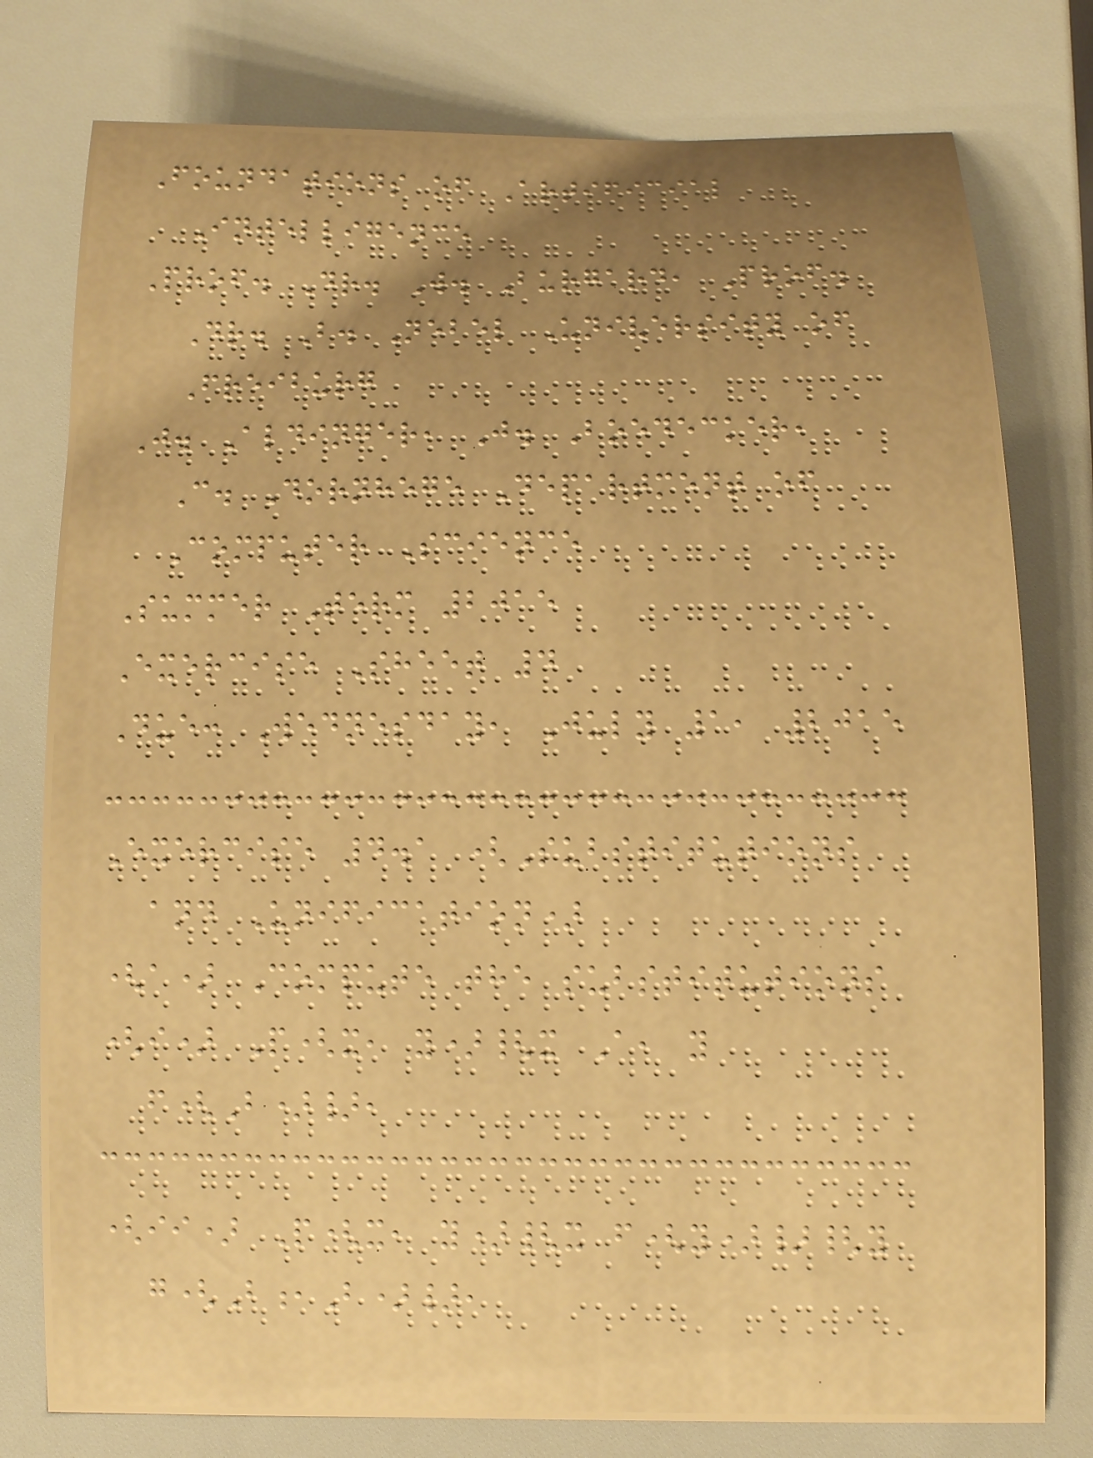Foundations of Artificial
Intelligence
Prof. Dr. W. Burgard, Prof.
Dr. B. Nebel University of
Freiburg
J. Aldinger, J. Boedecker,
C. Dornhege Department of
Computer Science
Summer Term 2015
Exercise Sheet 4
Due: Wednesday, July 1, 2015
Exercise 4.1 (Substitutions
and Unification)
(a) Compute the substitutions
(i) P(x, y){x A, y
f(B)},
(ii) P(x, y){x f(y)}{y
g(B,B)},
